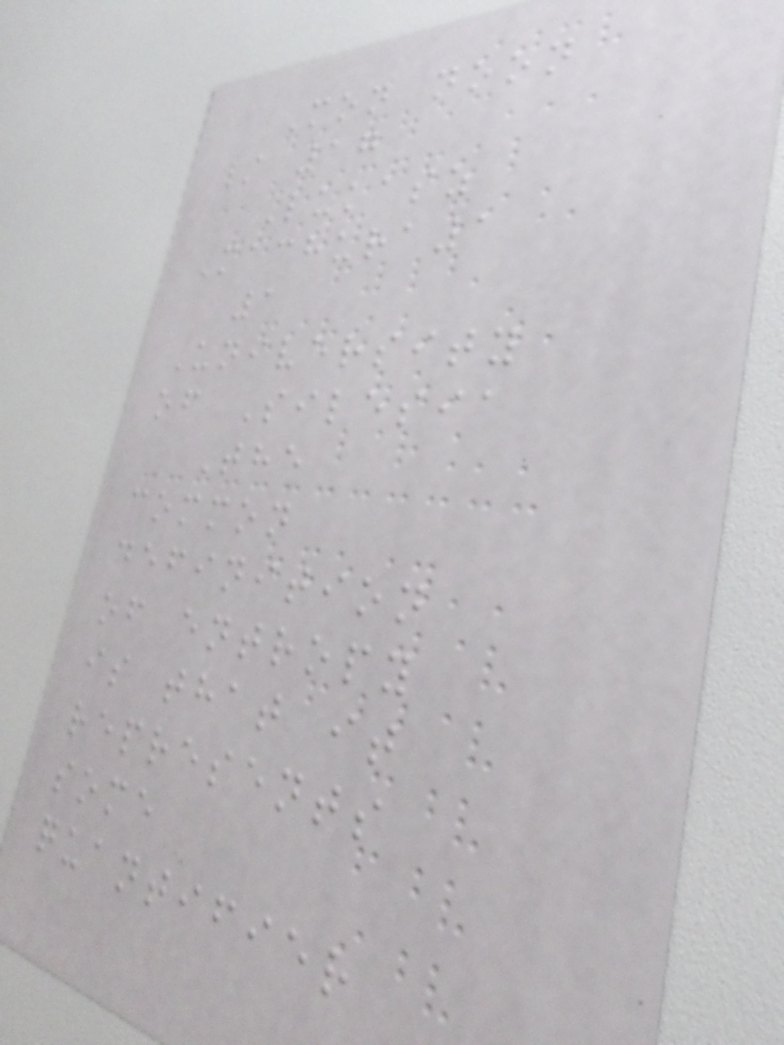Mon noon
/ 17
Lukasz
Machura1
1
University
of Silesia
The
common
definition
of entropy
is that it
represents
some
quantifier
